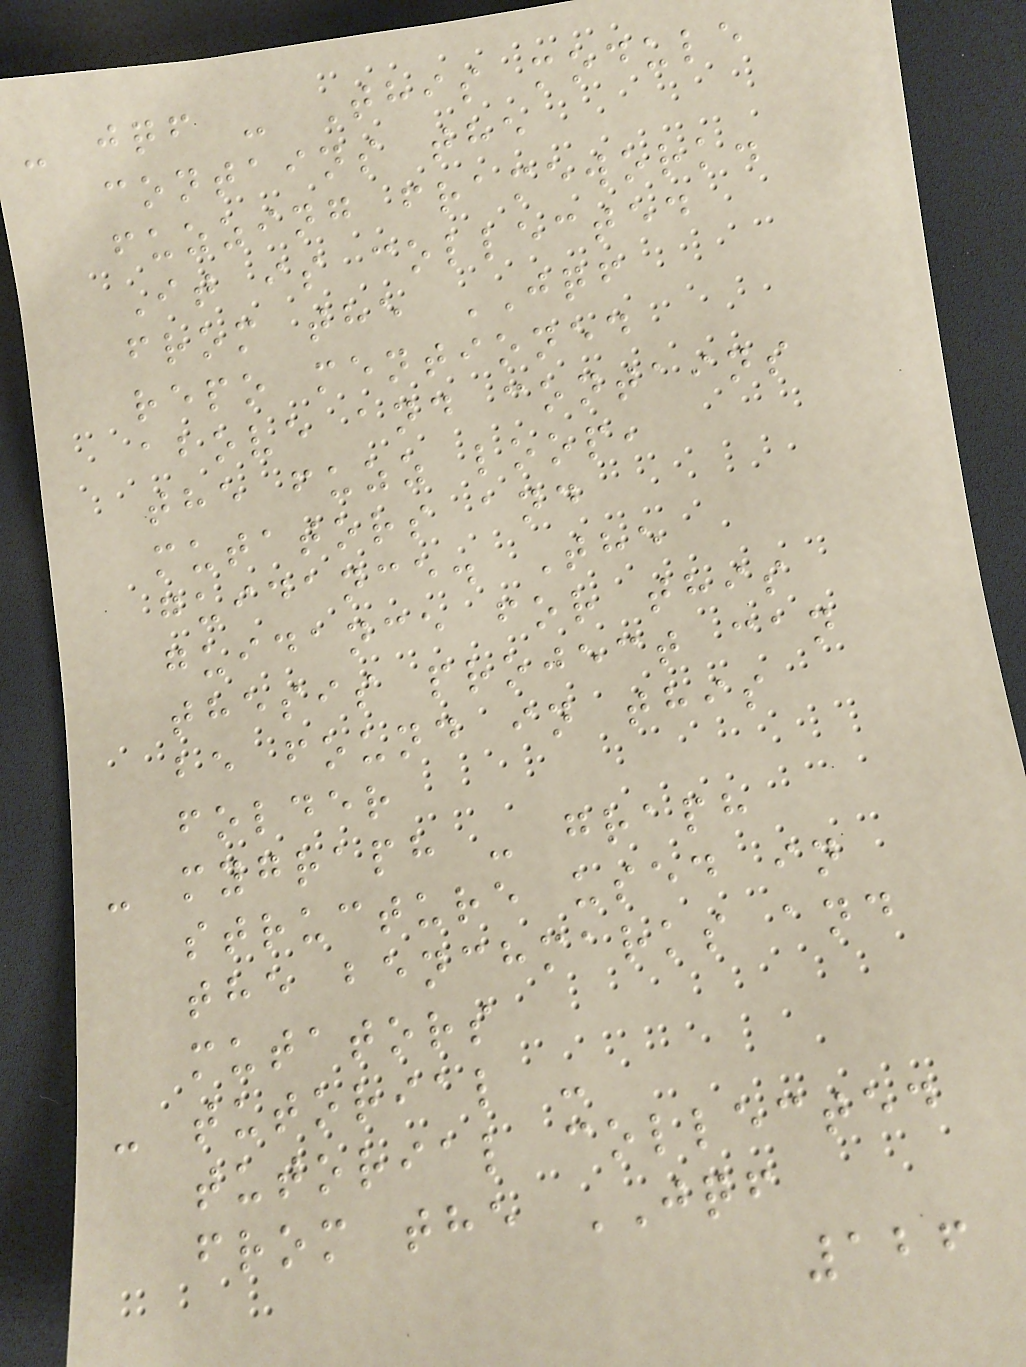- jqf - This module
contains the
fuzzing framework.
It is collected
from the JQF
repo mentioned
above and contains
the fuzz loop,
mutators and
guidance. The
guidance for this
thesis project can
be found in this
folder
- mygraph - graph
structure used in
the benchmarks and
mutators
- tutorial -
tutorial collected
from the JQF
126
